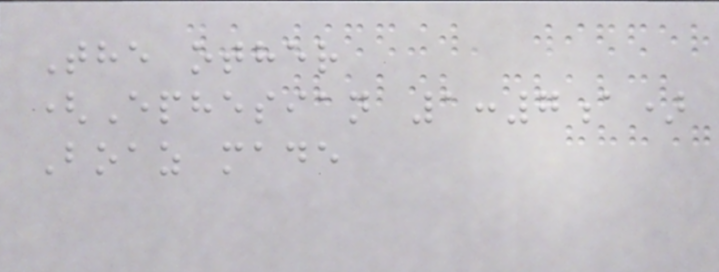The other
(Ephesian 1:7a)
Boaz made
